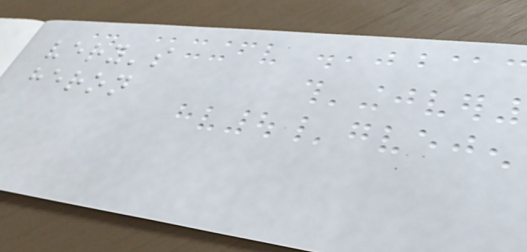very's
heron
